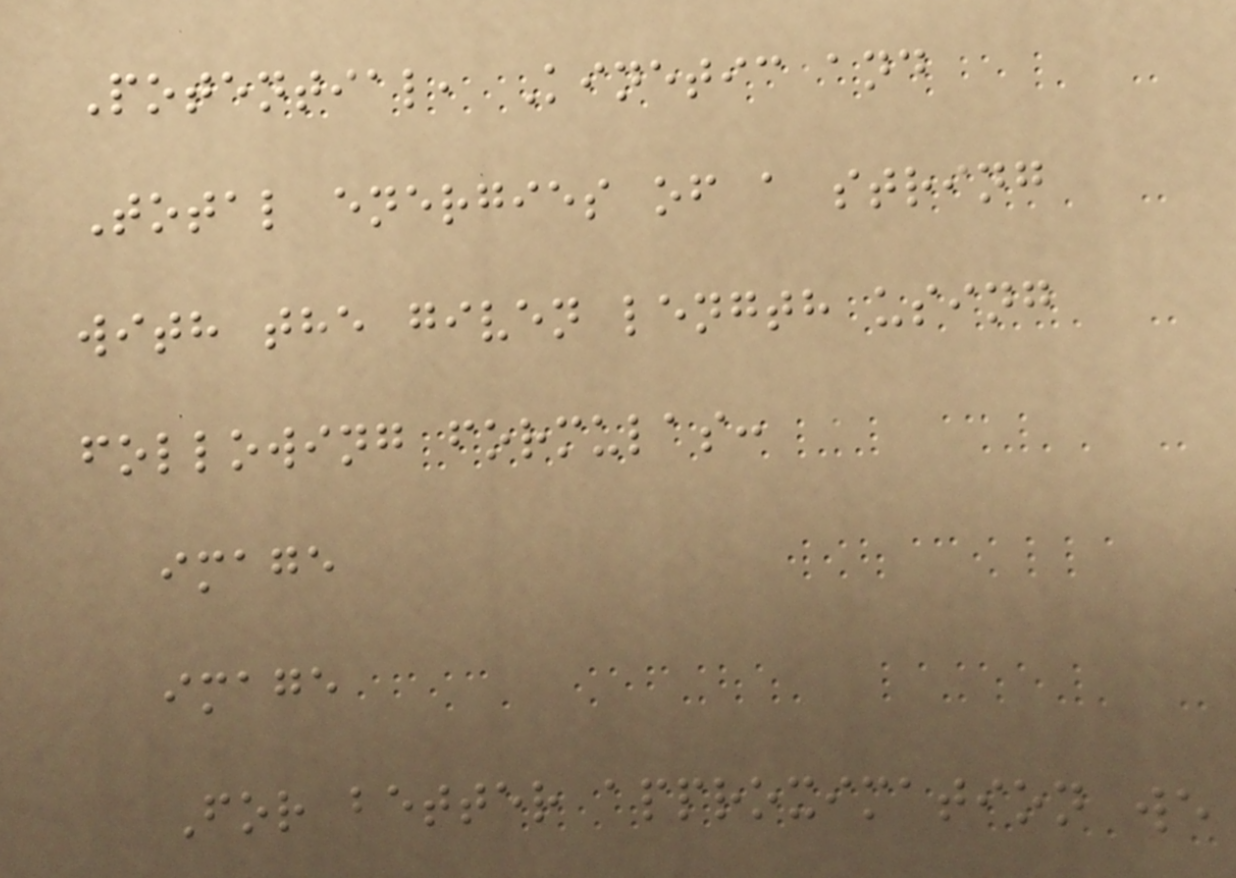Potential, Kinetic and
Total energies of a string
with the given length using
following formulas:
image
image
For better approximation we
